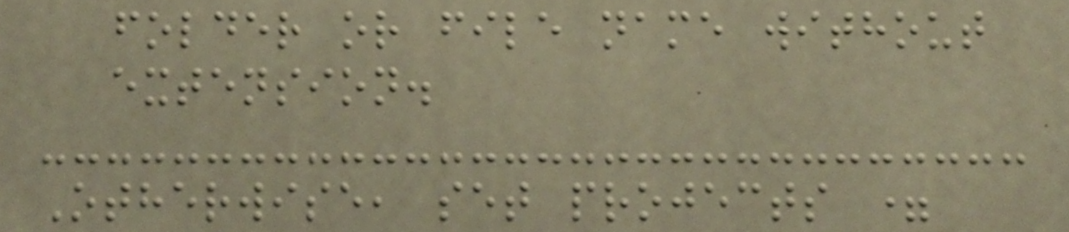folder or file name without
extension.
Otherwise, set projects =
